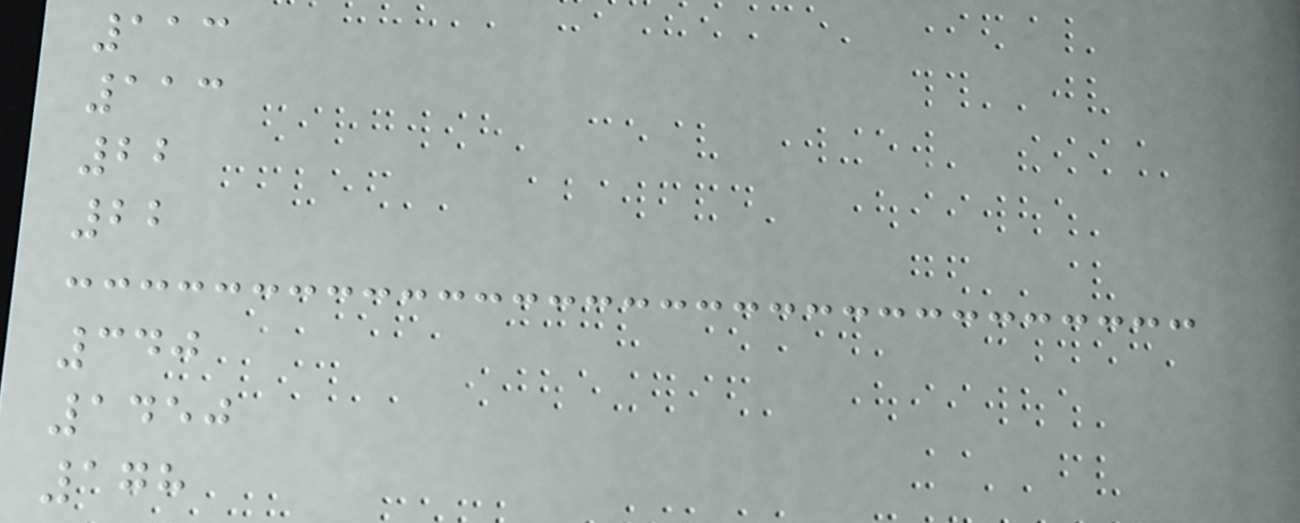113
113
22
22
340
1450
178
